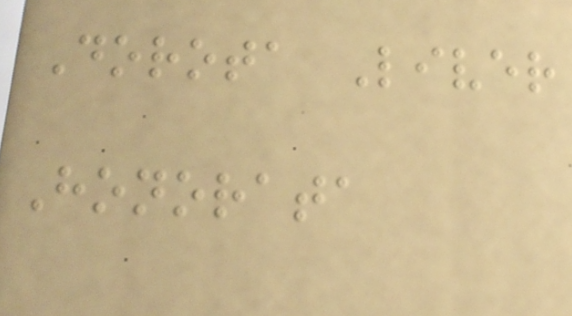Dorota Liver
Honorata
